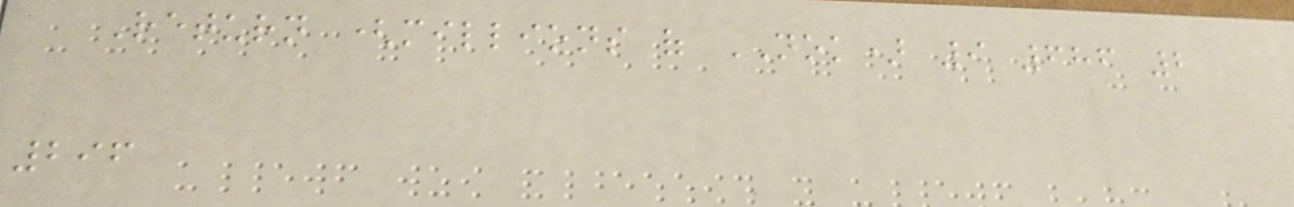Return (millions of NOK) 9 686 2
296
